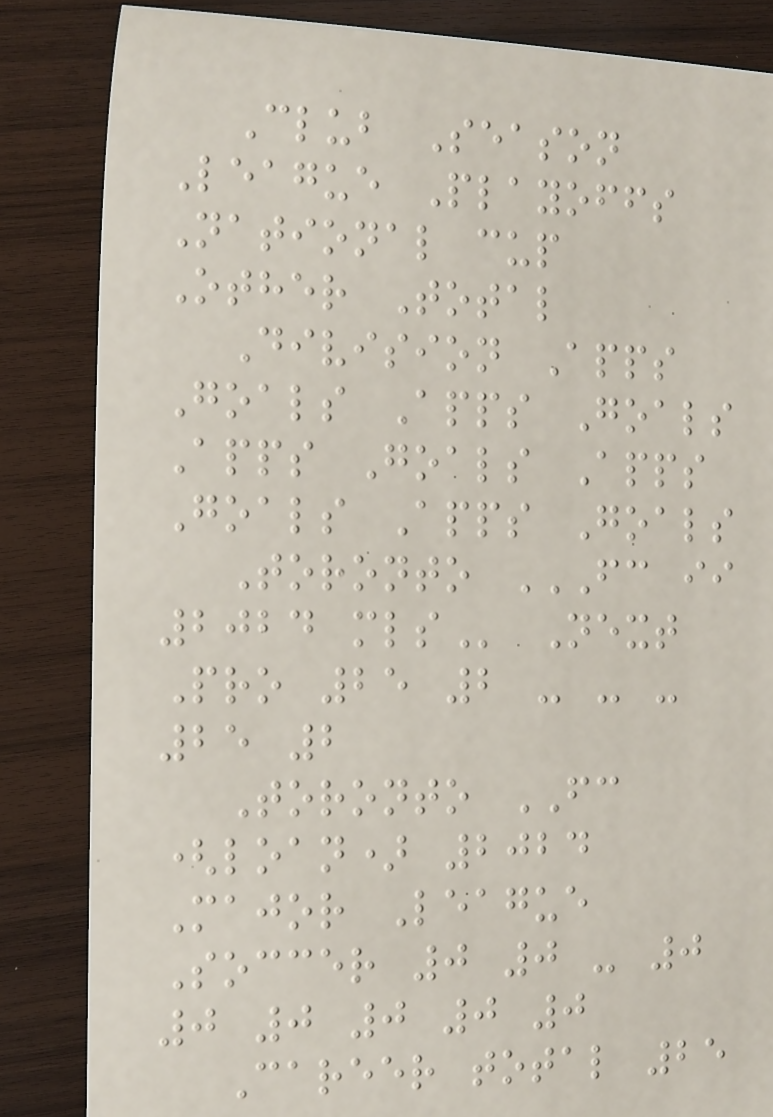Club Season
League Playoffs
National cup
Other Total
Division Apps
Goals Apps Goals
Apps Goals Apps
Goals Apps Goals
Toronto FC II
2024 MLS Next
Pro 25 2 - - -
25 2
Toronto FC
(loan) 2024
Major League
Soccer 0 0 - 0
0 0 0 0 0
Career total 25
